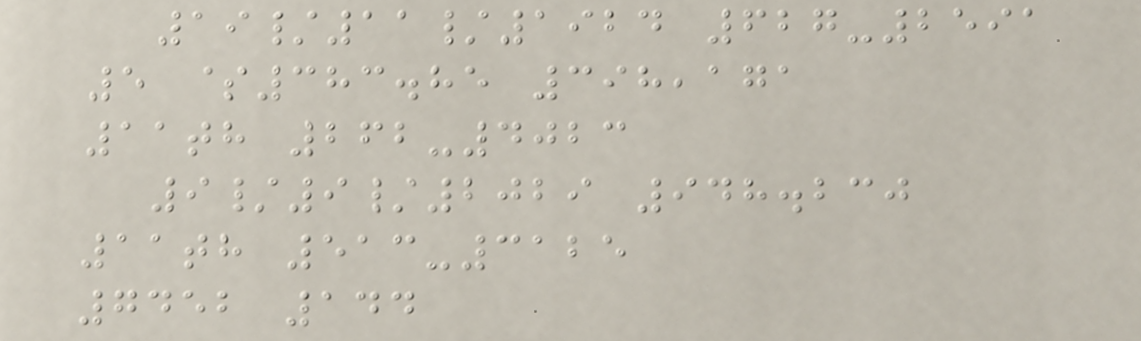19/11/1924 627-2591
5 $383.85 398,171
11th 262-4023
9/9/2029 948.230
11th 513-3125
7452 144
